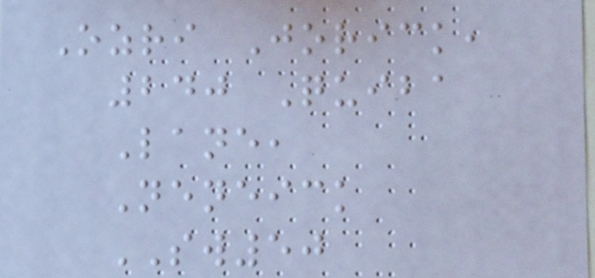Ozri Jorick,
240 Quiba
Lane,
Neneick
SW50
